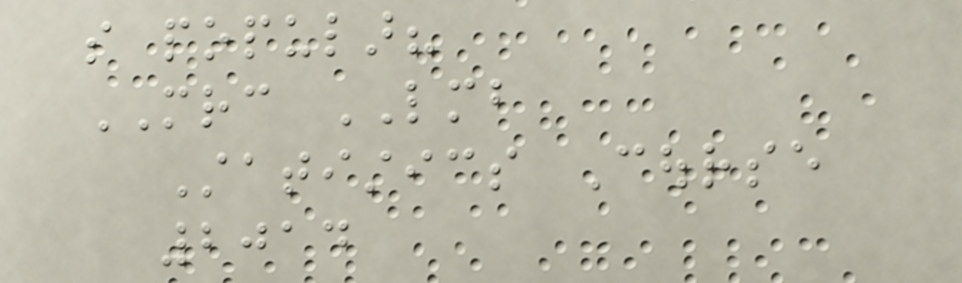so popular?
MRC LMB
Statistics Course
2014
